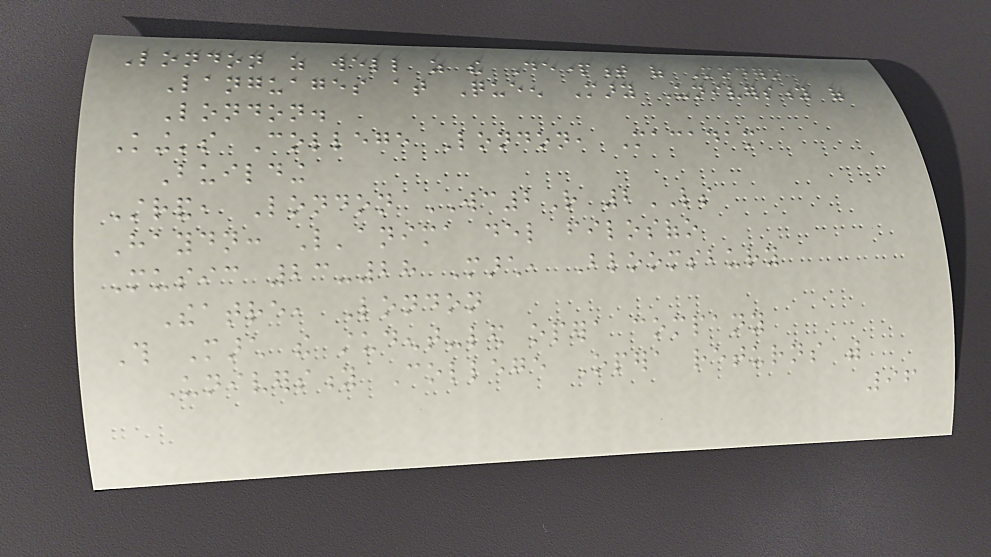London as well as the Department of Modern
Languages at Queen Mary University of
London.
King's College London, Macadam
Building
Strand, London WC2R 2LS
Haydn: L'anima del filosofo
Music 23-28 March, Bloomsbury
Theatre, London
This March the student-led opera company
University College Opera returns with
96
